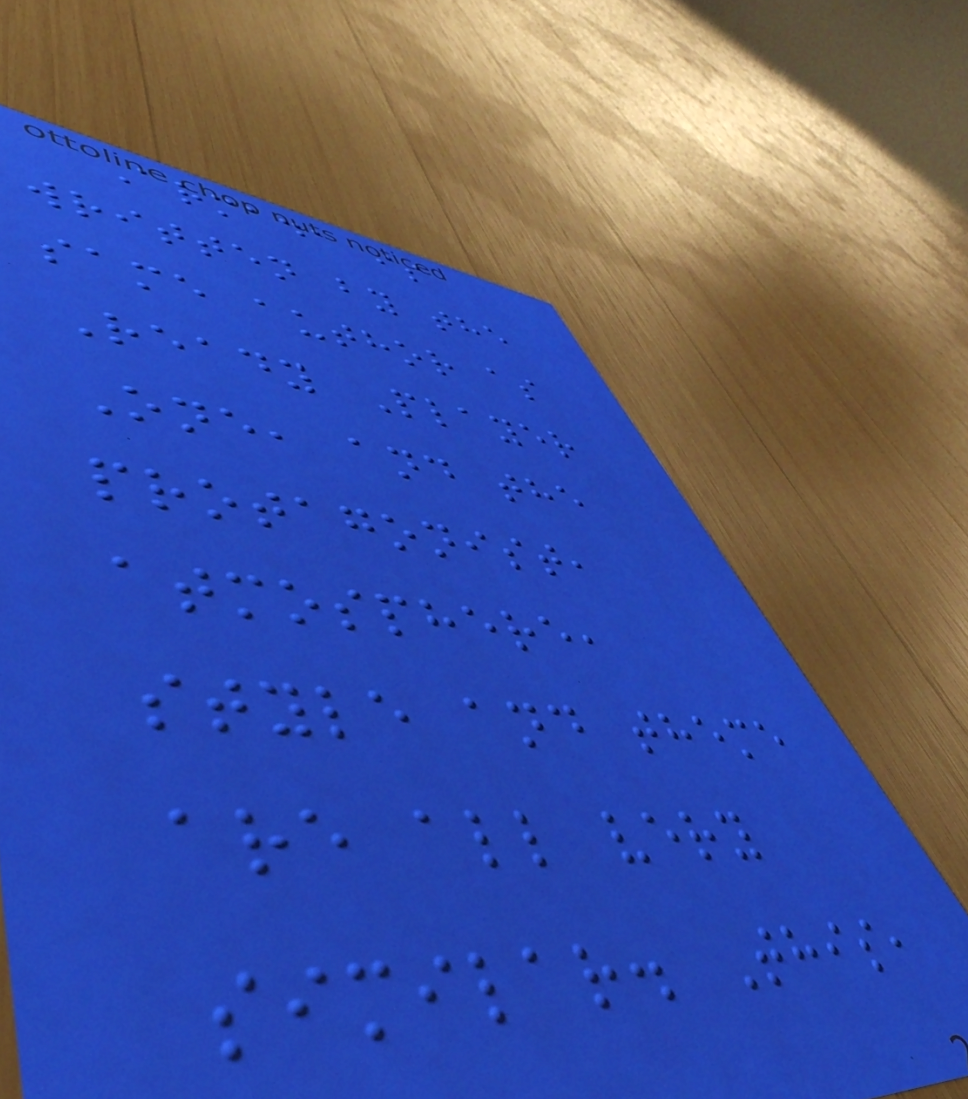Armada is
written by the
same author as
Ready Player
One, and the
protagonist,
atmosphere,
style and theme
are all very
similar. This,
